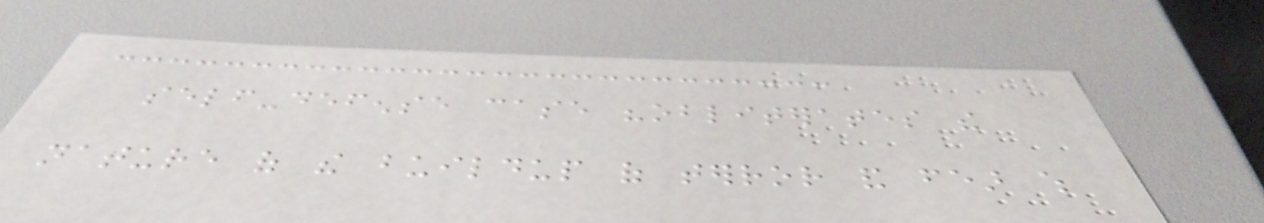self-defense case "obliterates the
nature of the buildup of terror and fear which
